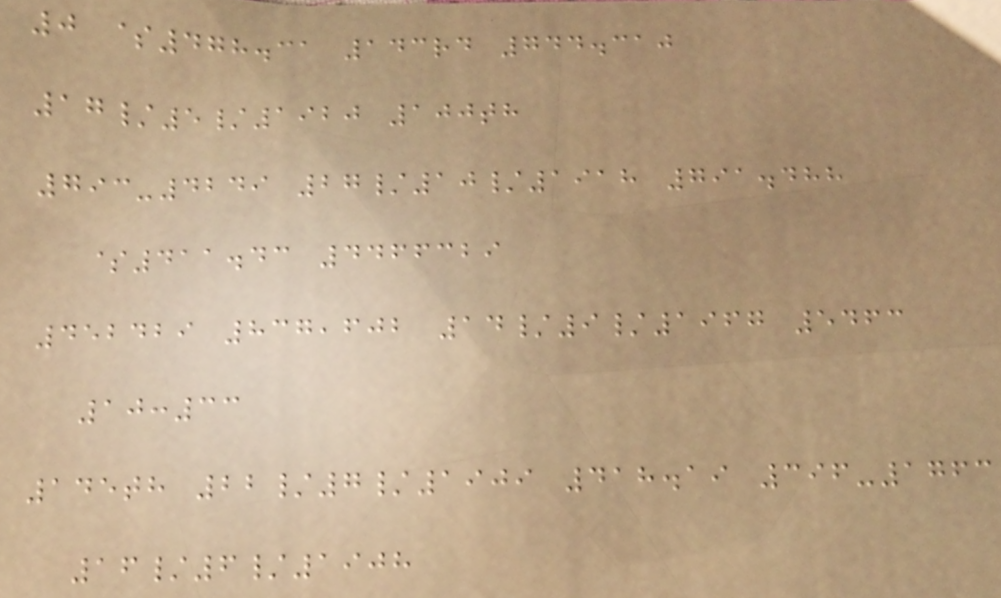0 $478.31 143rd 744.310
17/5/1920 100th
793-4249 27/10/1918 791.488
$411.43 4466329
452429 837,602 14/9/1967 5463
10:33
145th 22/7/1909 418.19 396-1763
16/6/1908
